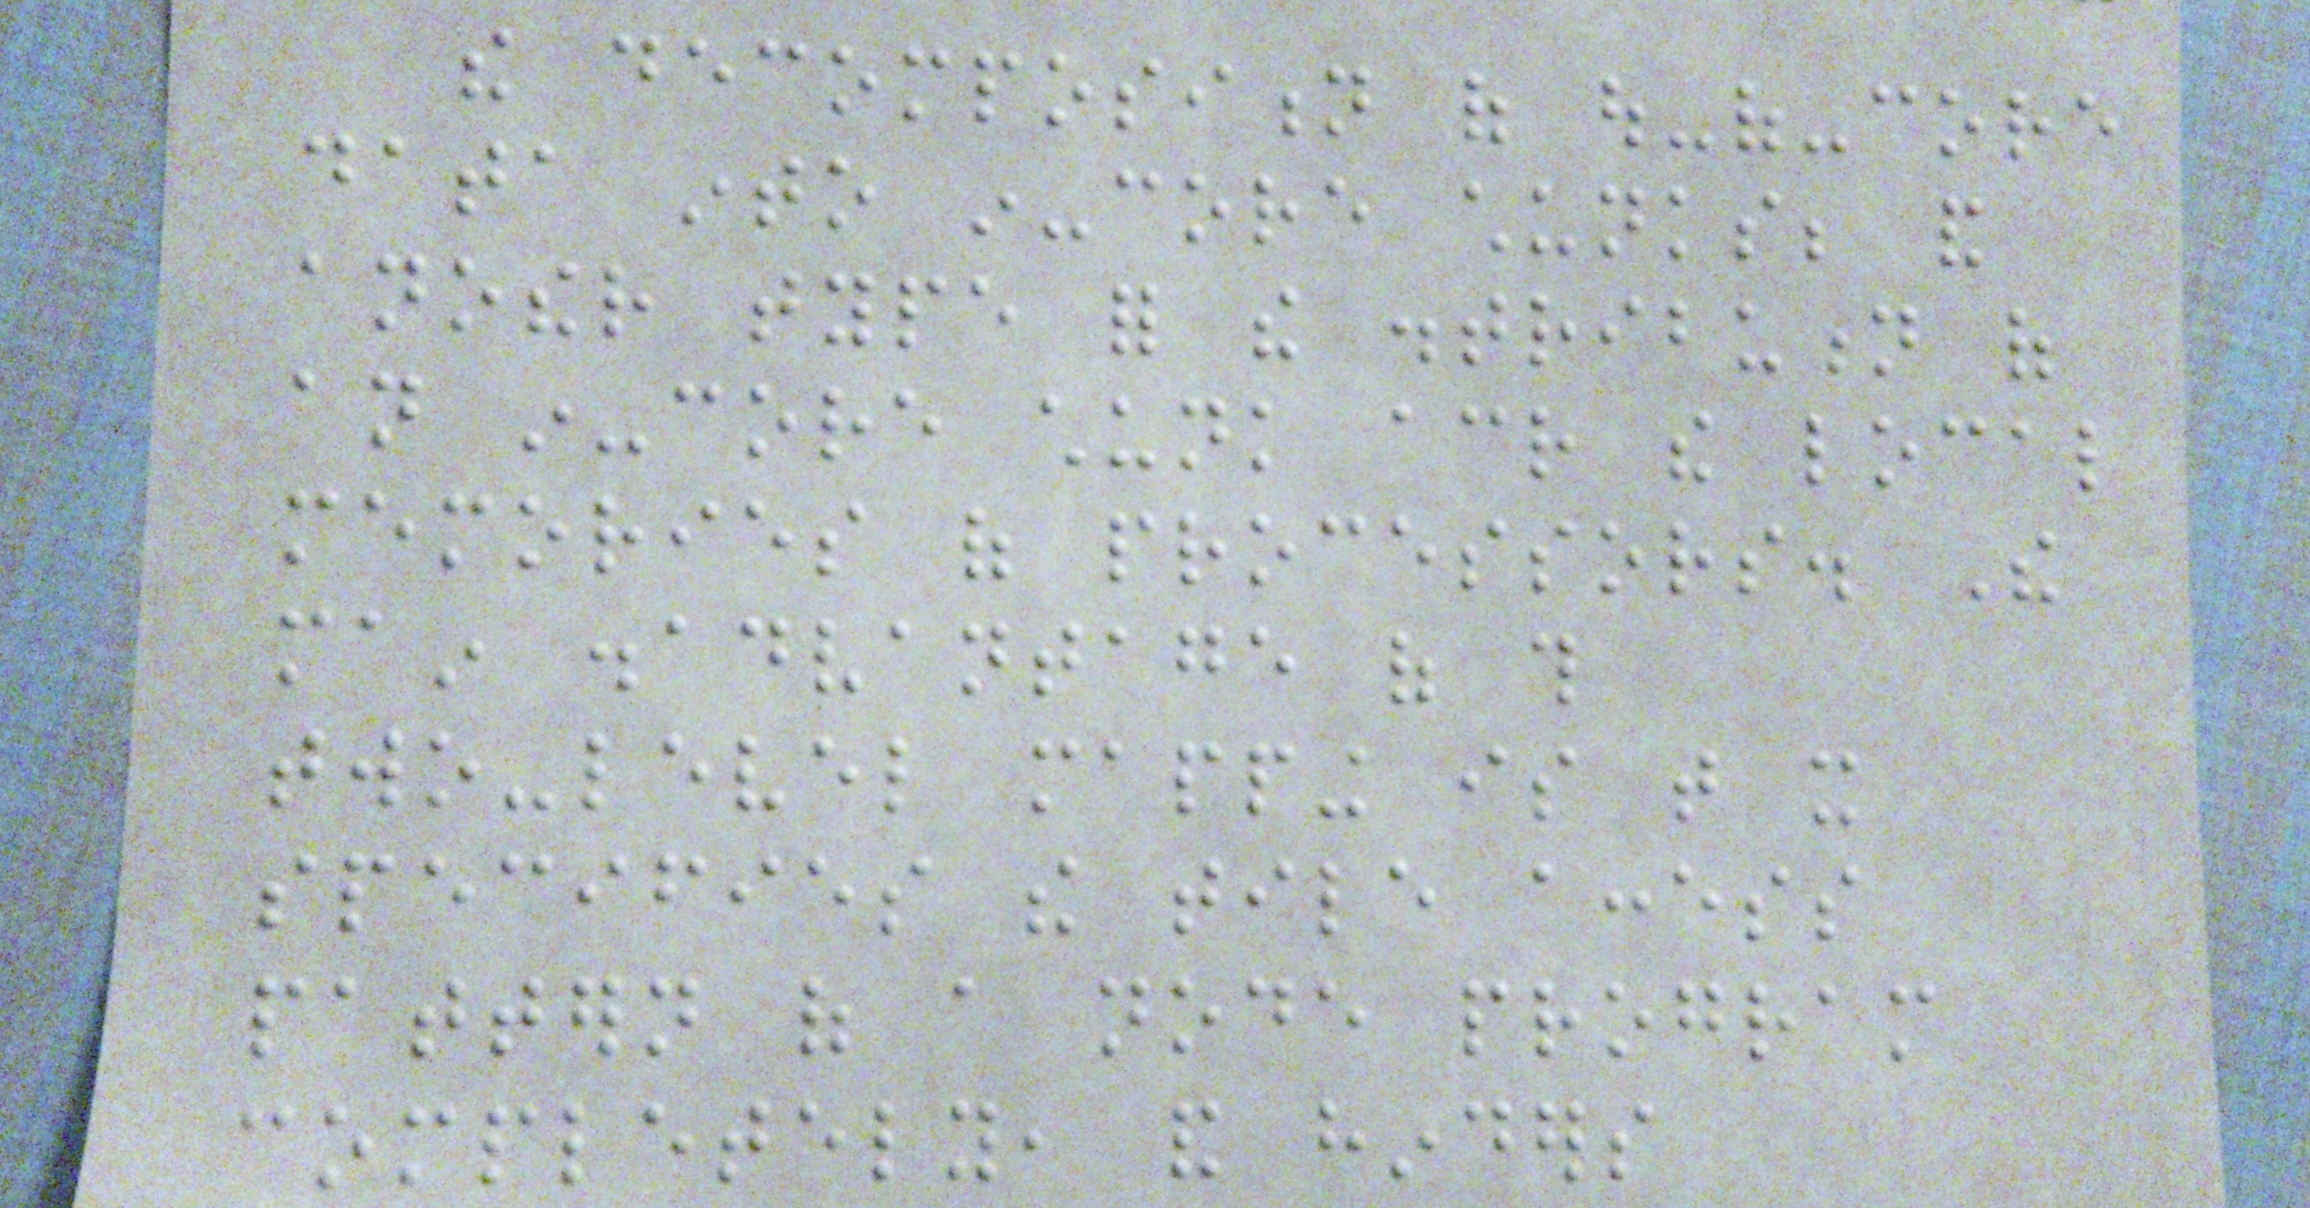the decomposition of out-of-core
data into in-core chunks; and
another type for the distribution of
an in-core chunk across the local
memories of processors. The
main disadvantage of this
two-level mapping is that it
specifies the tile access
pattern of a node program
completely, and hinders
